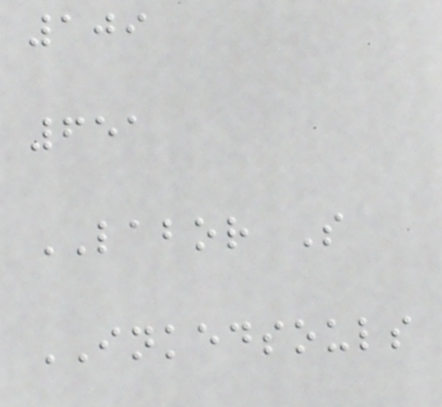109
651
LABOR S
INKEDSOULS
